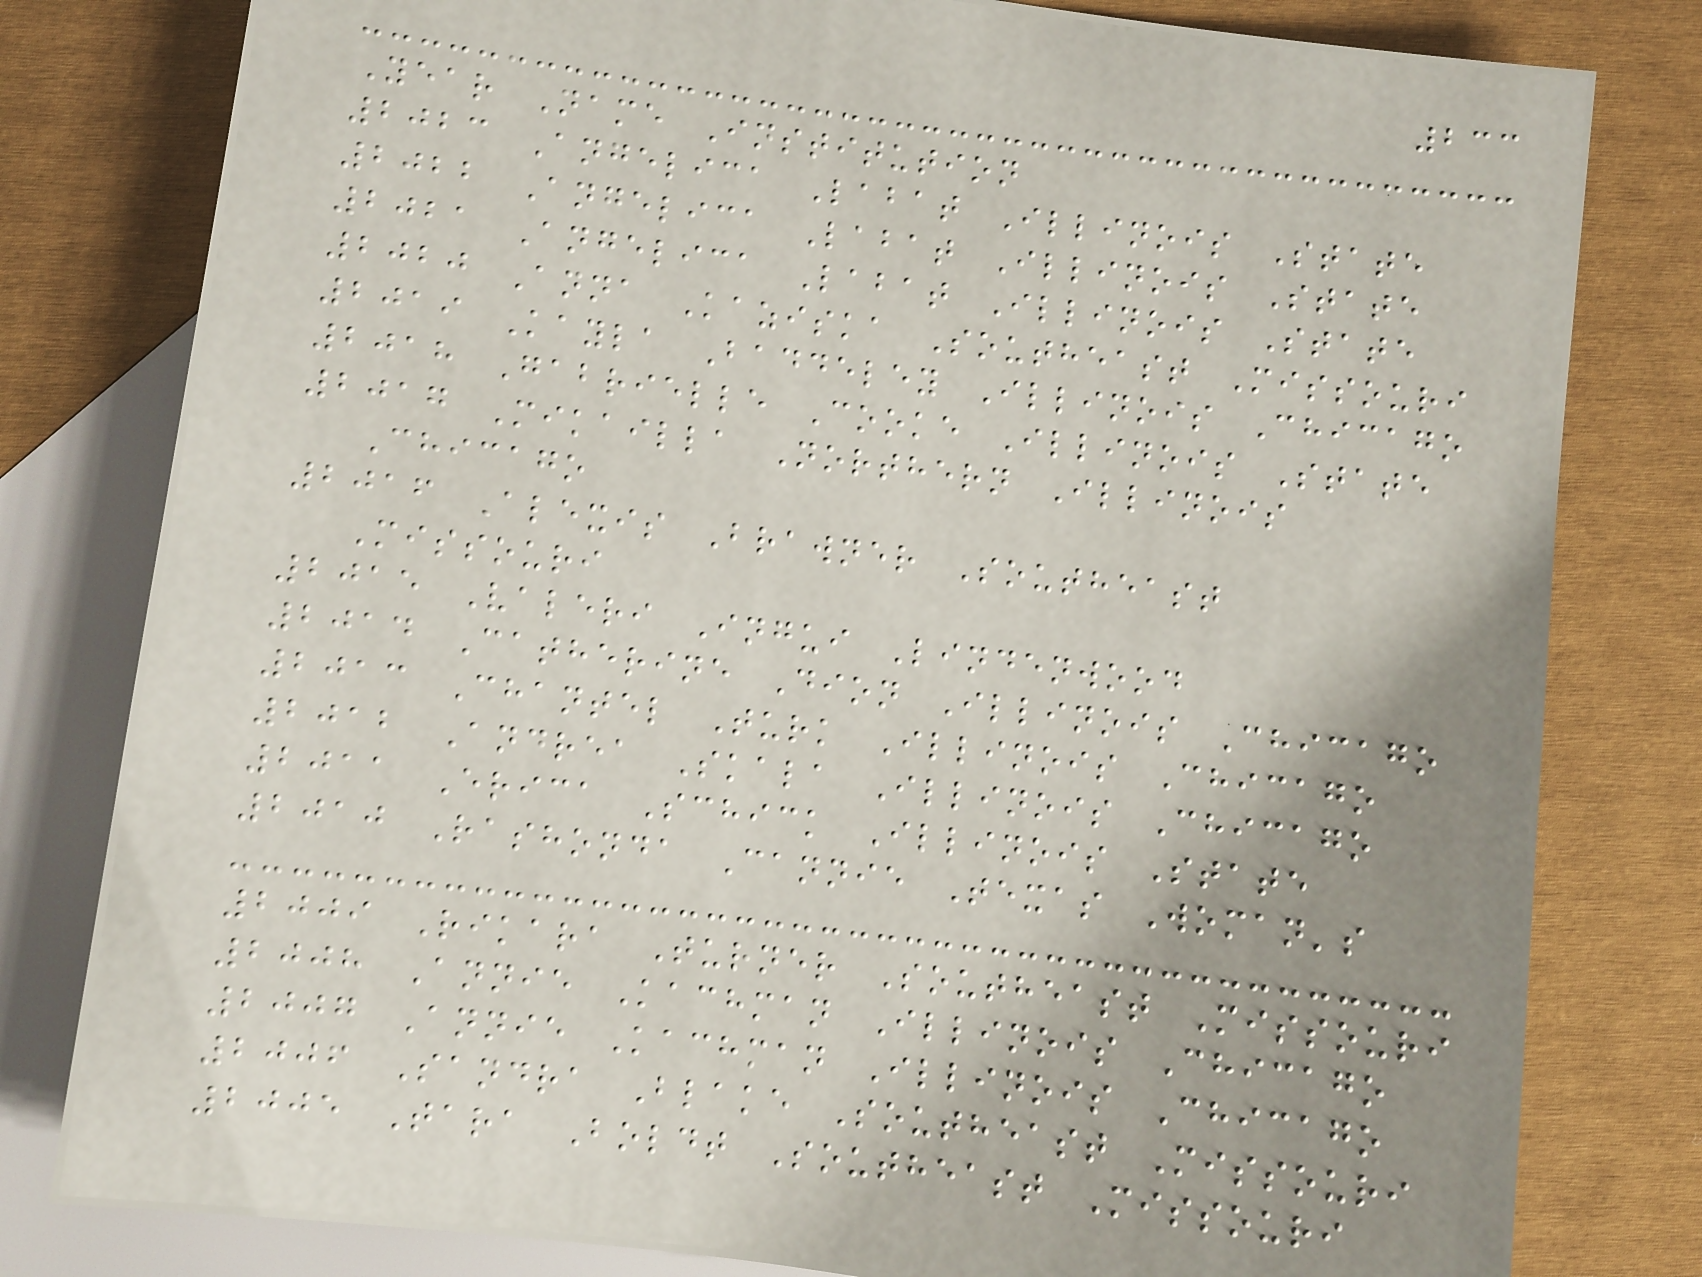233
Year Name Institution
2023 Angelica Labat Illinois State
2022 Angelica Labat Illinois State
2021 Angelica Labat Illinois State
2020 Anna Kaziska Southeast Missouri
2019 Kayla Baddeley Illinois Chicago
2018 Gabrielle Cooke Illinois State
2017 Mikailla Northern Illinois
Chicago
2016 Alexis Brawner Southeast
Missouri
2015 Valeri Ingui Lindenwood
2014 Catherine Dion Illinois Chicago
2013 Chantel Turk Illinois Chicago
2012 Andrea Skala Illinois Chicago
2011 Erica Schick Illinois State
2010 Rashonda Cannie Texas Woman's
2009 Rikara Turner Southeast Missouri
2008 Annie Kachman Illinois Chicago
2007 Annie Kachman Illinois Chicago
2006 Sandra Blake Southeast Missouri
2005 Tara Boldt Southeast Missouri
